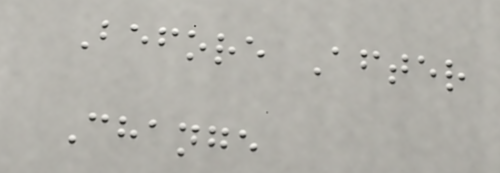Before After
Change
